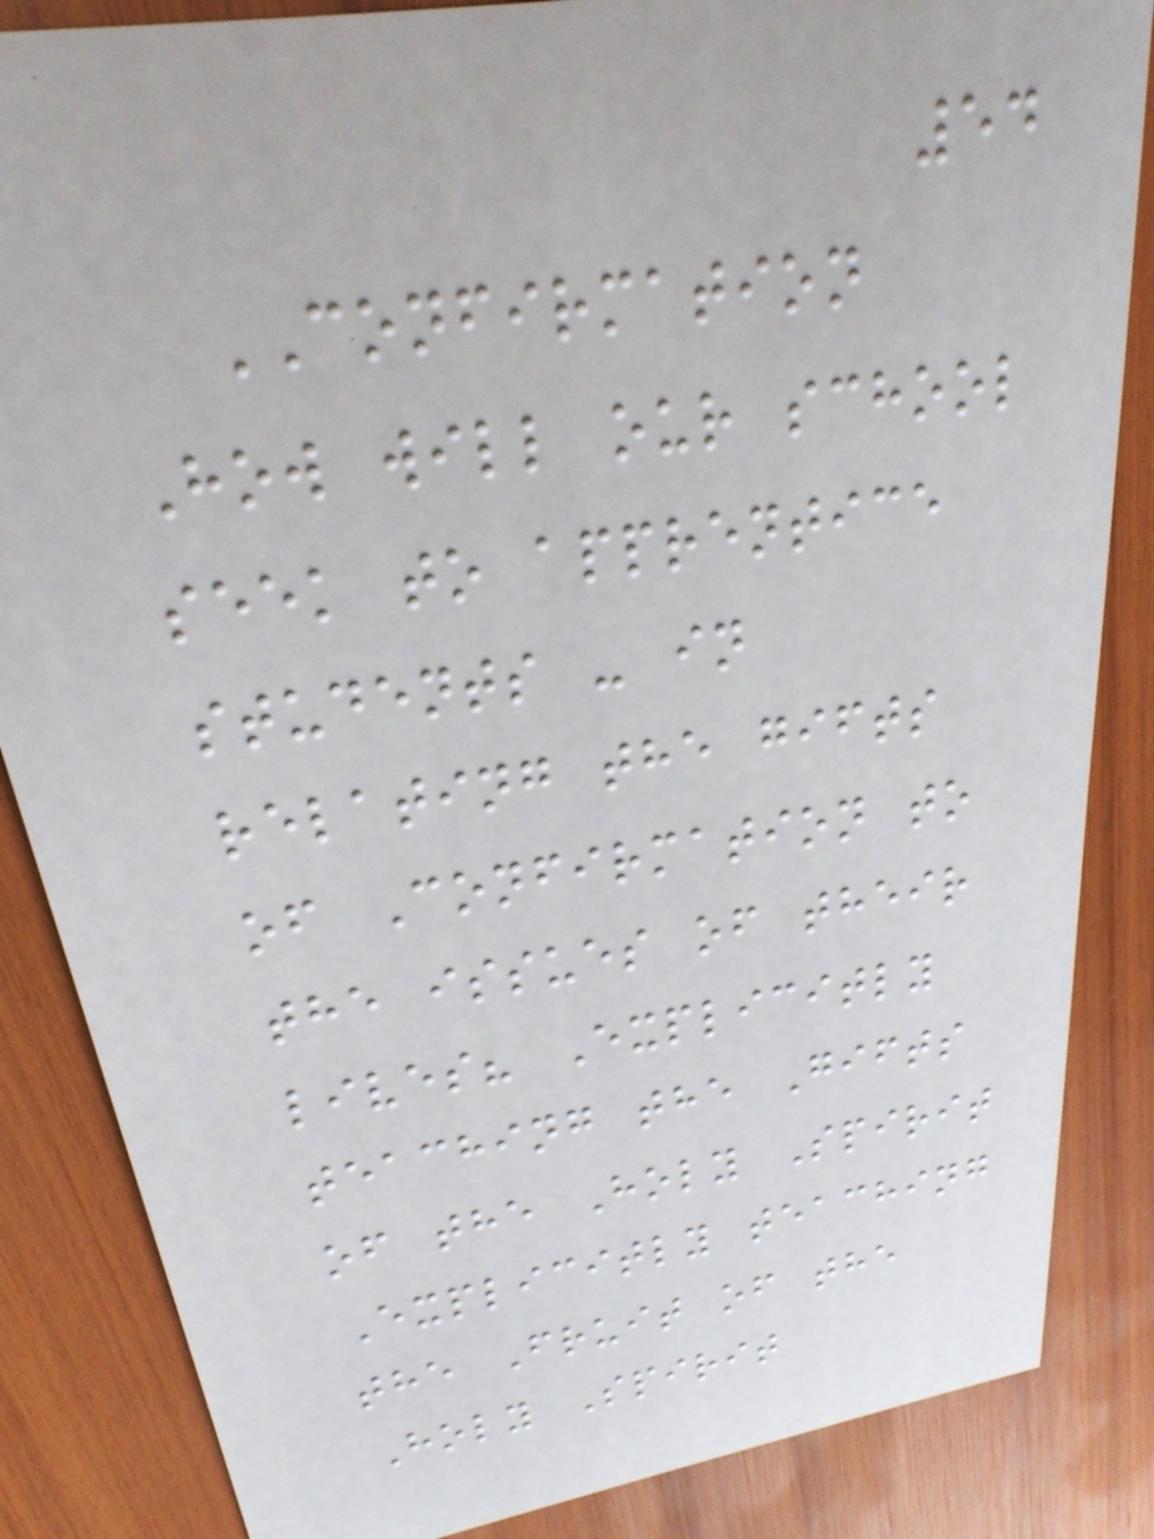54
CONFIRMATION
How will our school
seek to apprentice
students - in
relating the gifts
of Confirmation to
the issues of their
lives? Explicitly
teaching the Gifts
of the Holy Spirit
Explicitly teaching
the Fruit of the
Holy Spirit
